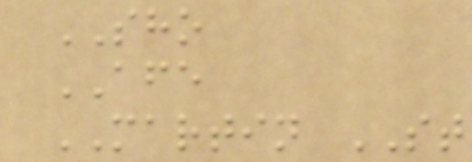SHO
AFE
MARTIN ST
